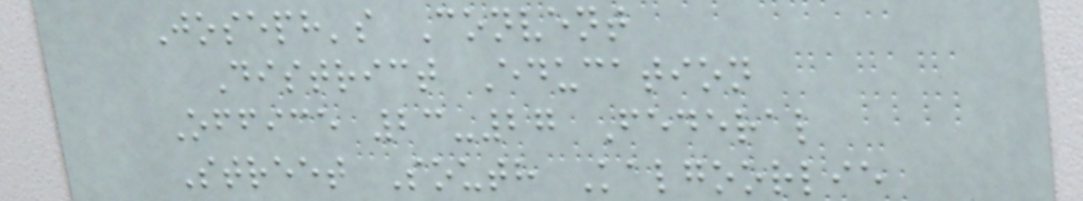Joseph's Convent
District Education
Office 23-27 Federal
Street South Kalgoorlie
